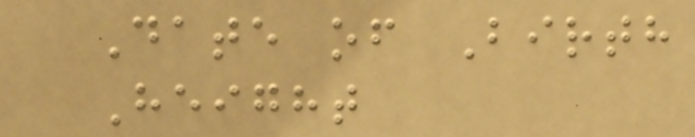Date of Birth
Height
